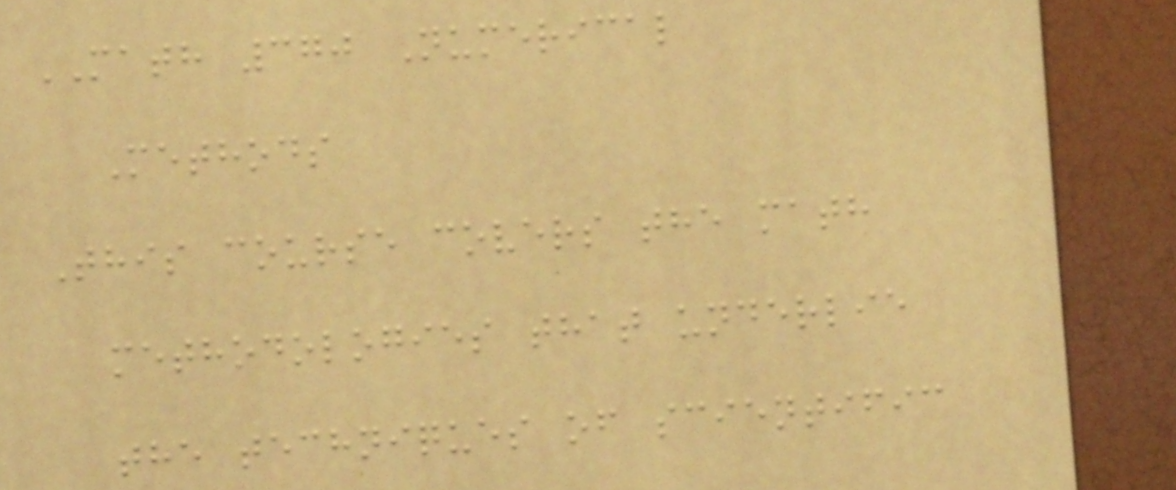MATH 370 Numerical
Methods
This course covers the math
methodologies that underlie
the techniques of scientific
